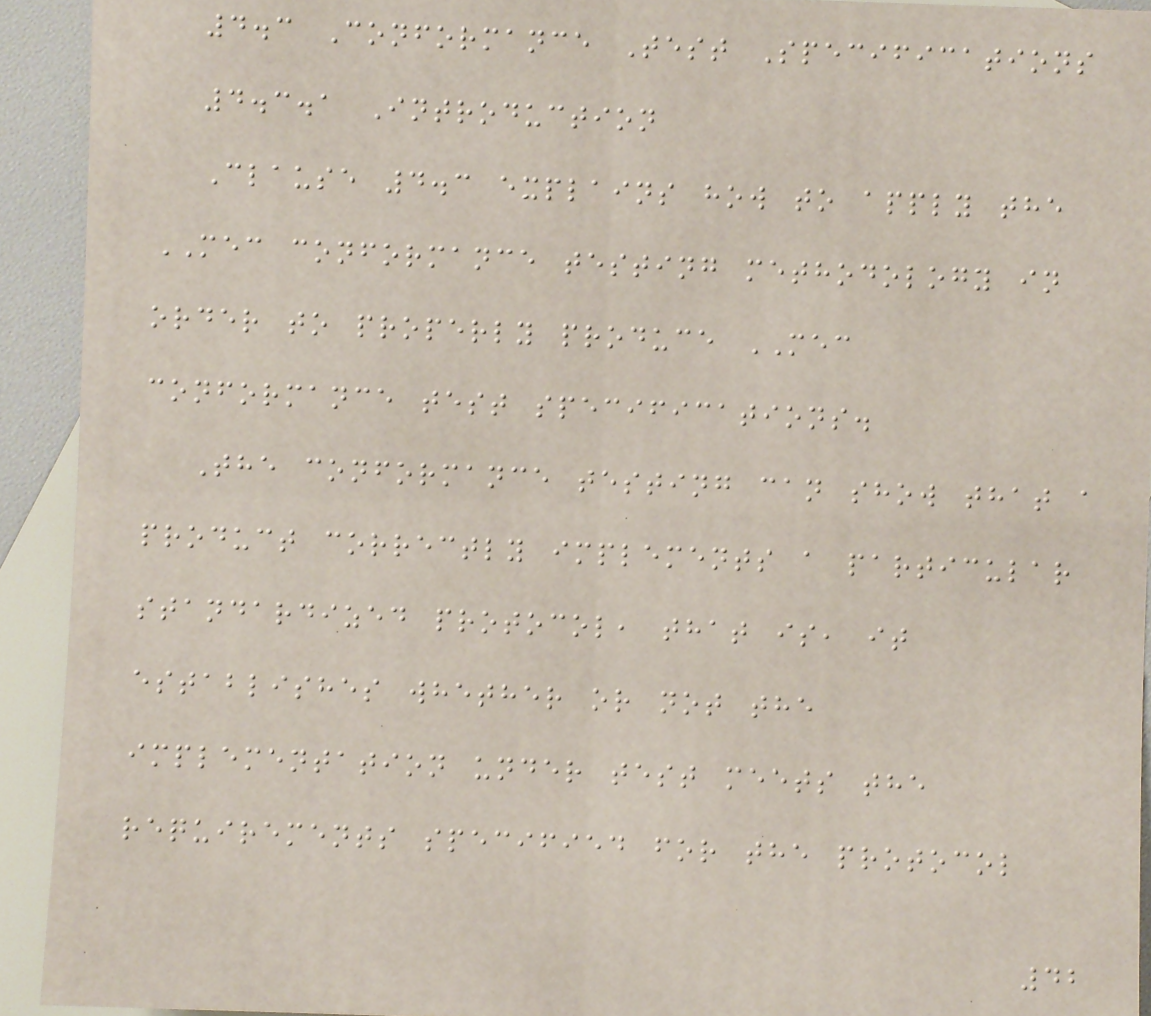4.3 Conformance Test Specifications
4.3.1 Introduction
Clause 4.3 explains how to apply the
MEC conformance testing methodology in
order to properly produce MEC
conformance test specifications.
The conformance testing can show that a
product correctly implements a particular
standardized protocol, that is, it
establishes whether or not the
implementation under test meets the
requirements specified for the protocol
42
